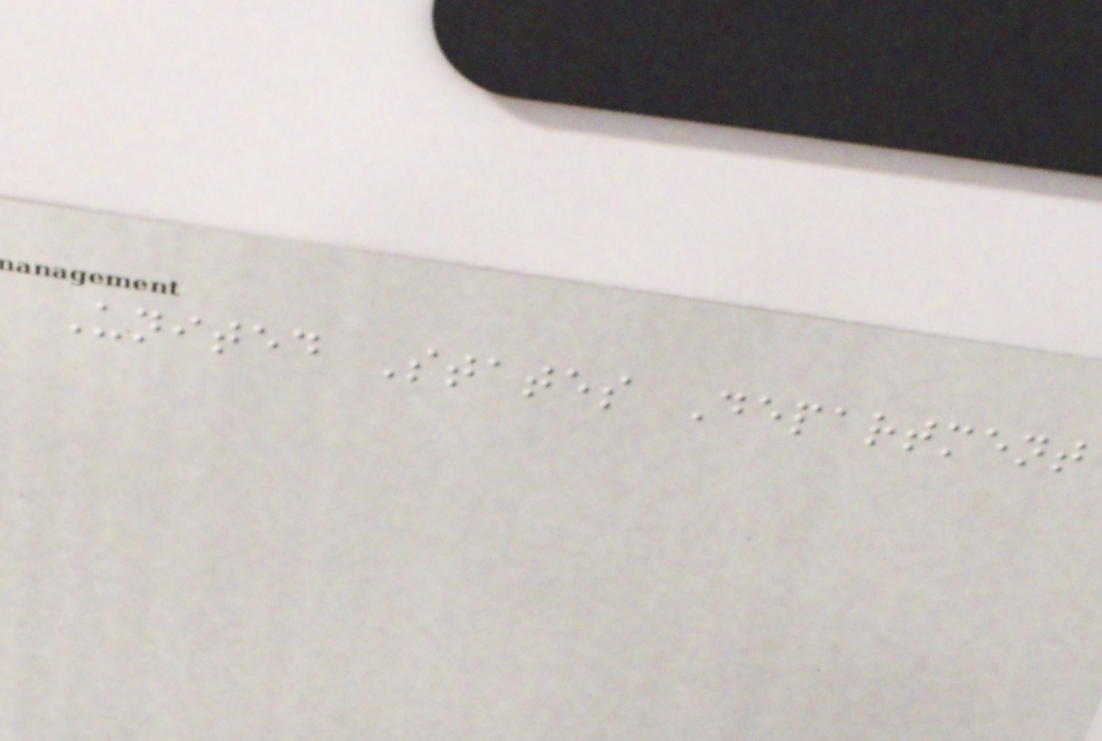United States Department
